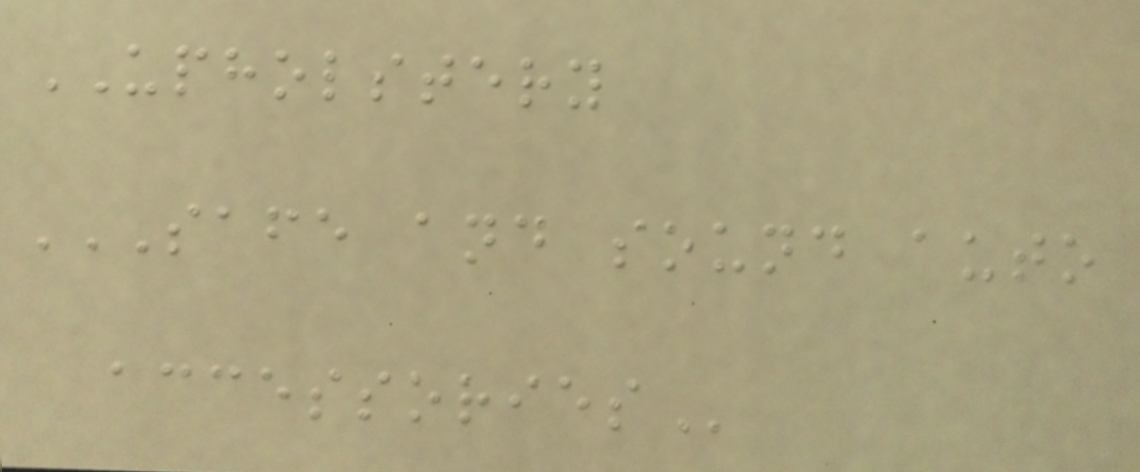UPHOLSTERY
SAFE AND SOUND AUTO
ACCESSORIES
